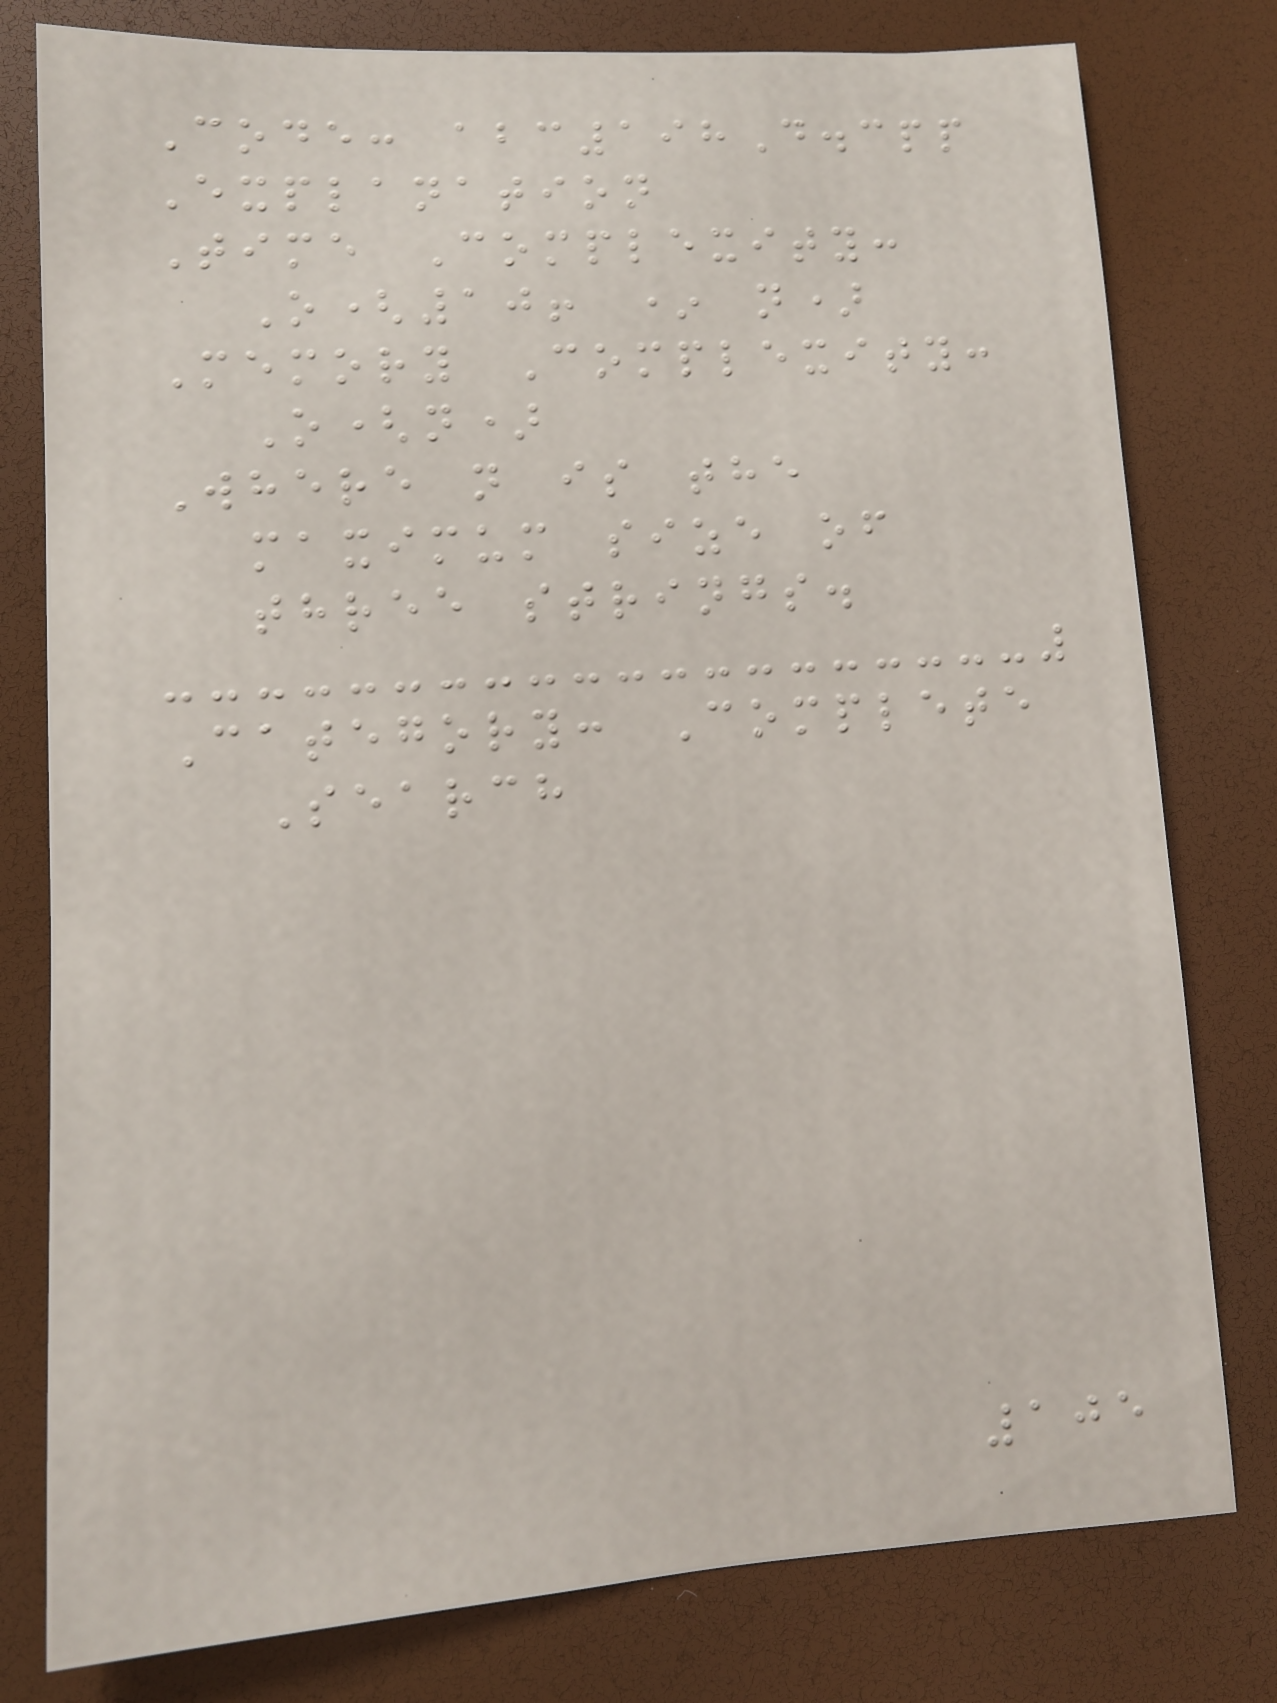Code: abc198D.cpp
Explanation
Time Complexity:
O(10! * n)
Memory Complexity:
O(n)
Where n is the
maximum size of
three strings.
Category: Complete
Search
105
